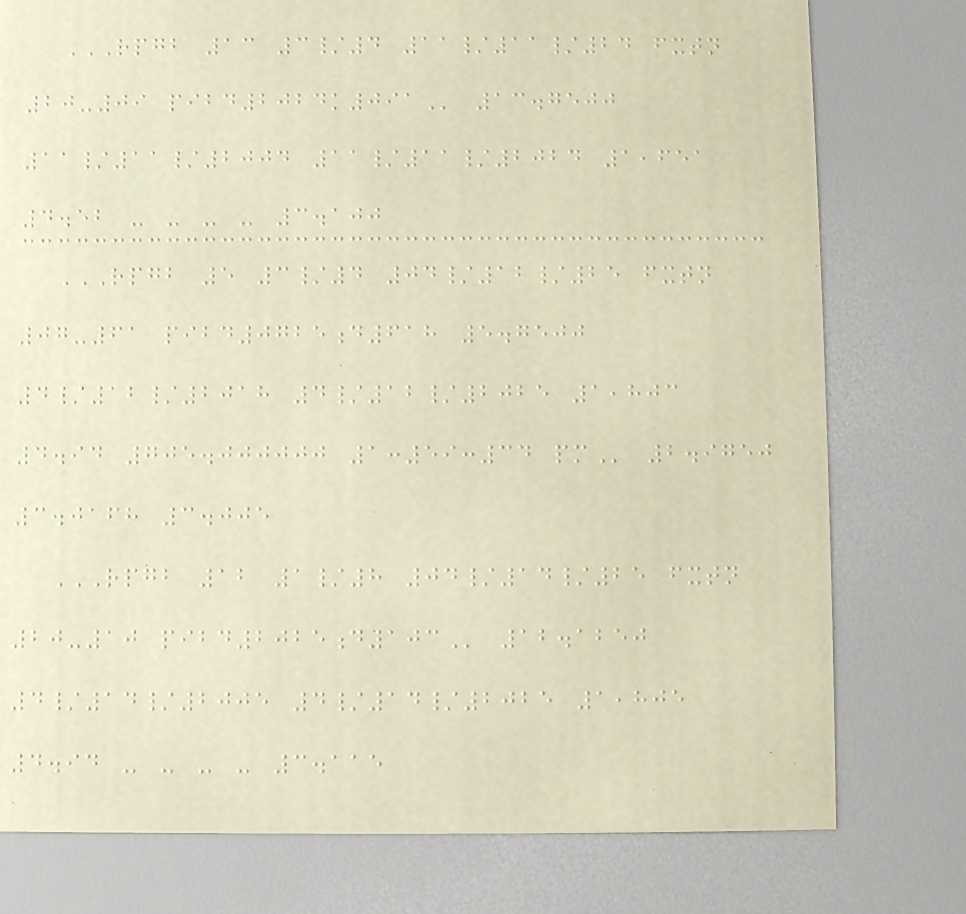RPGB 13 3/4 11/11/24 FXTN
20-09 PIBD2024K091 13.7500
11/11/2004 11/11/2024 1,651
4.52 - - - - 3.100
RPGB 5 3/4 04/12/25 FXTN
07-61 PIBD0725D618 5.7500
4/12/2018 4/12/2025 1,803
4.94 705.000000 1:59:34 PM 2.9750
3.0168 3.005
RPGB 12 1/8 04/14/25 FXTN
20-10 PIBD2025D103 12.1250
4/14/2005 4/14/2025 1,805
4.94 - - - - 3.115
